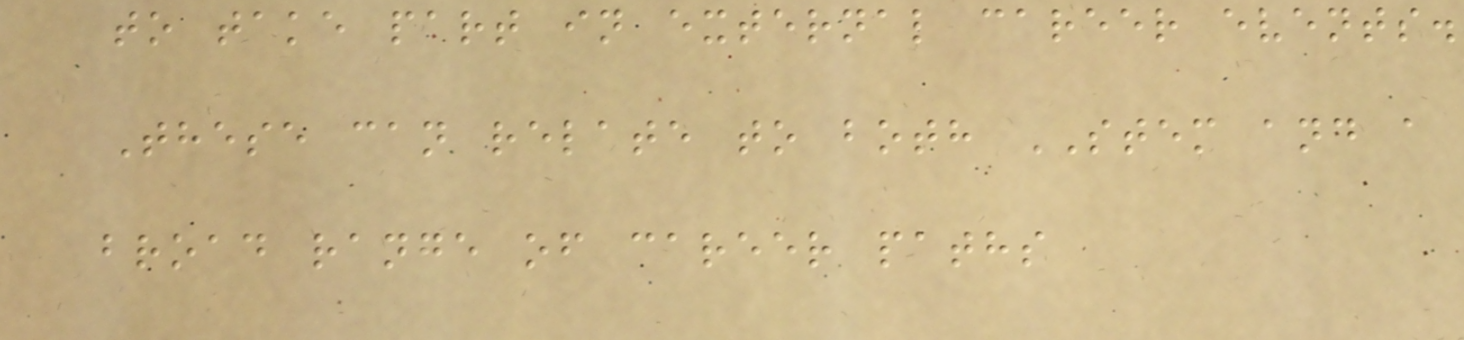to take part in external career events.
These can relate to both STEM and a
broad range of career paths
